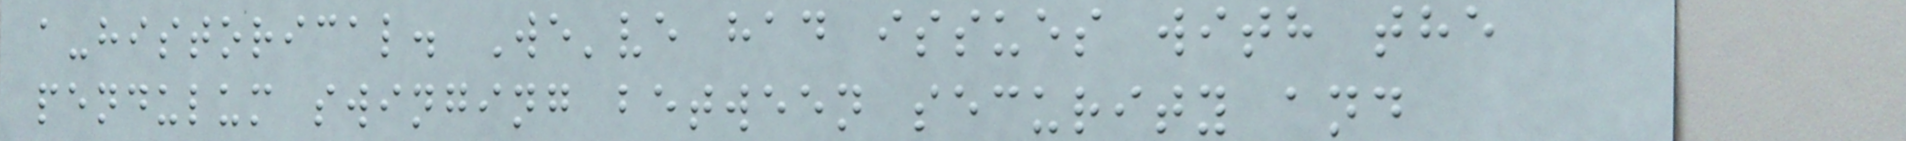a-historical. We've had issues with the
pendulum swinging between security and
